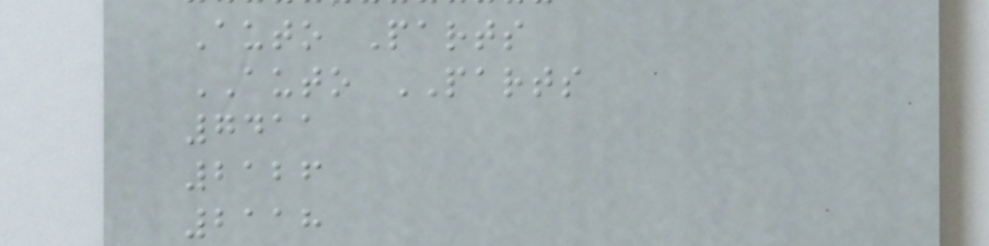Auto Parts
AUTO PARTS
7411
2126
2118
